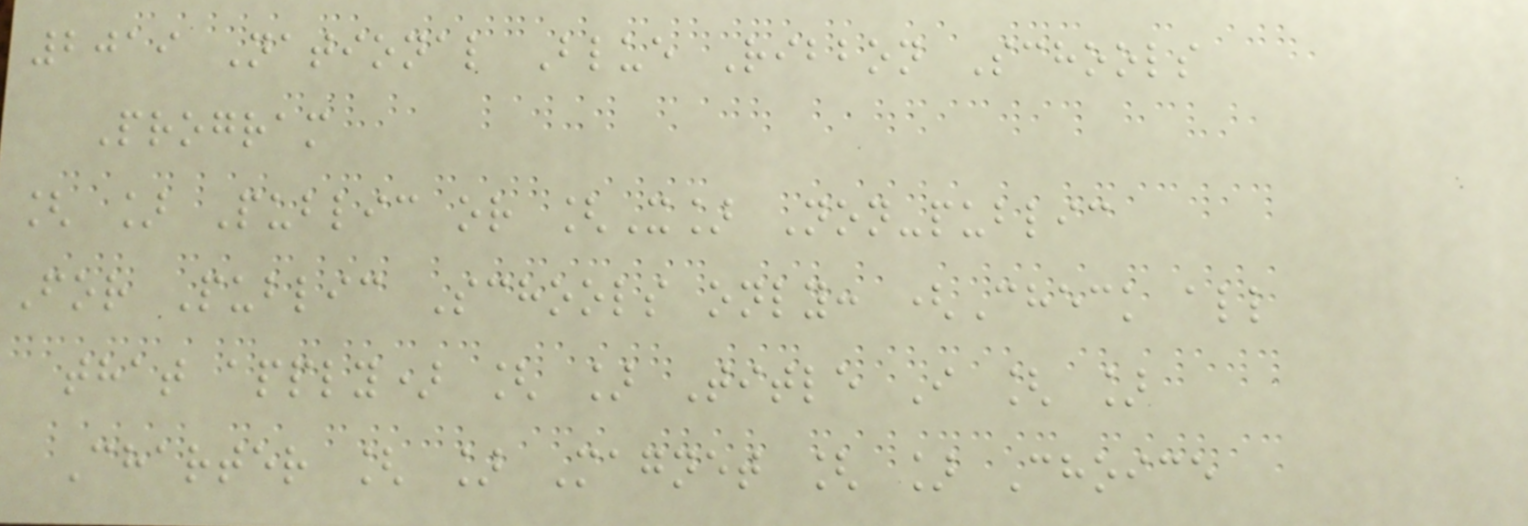2019 National Blue Ribbon Schools
Program
[ ] Public or [X] Non-public
For Public Schools only: (Check all
that apply) [ ] Title I [ ]
Charter [ ] Magnet [ ] Choice
